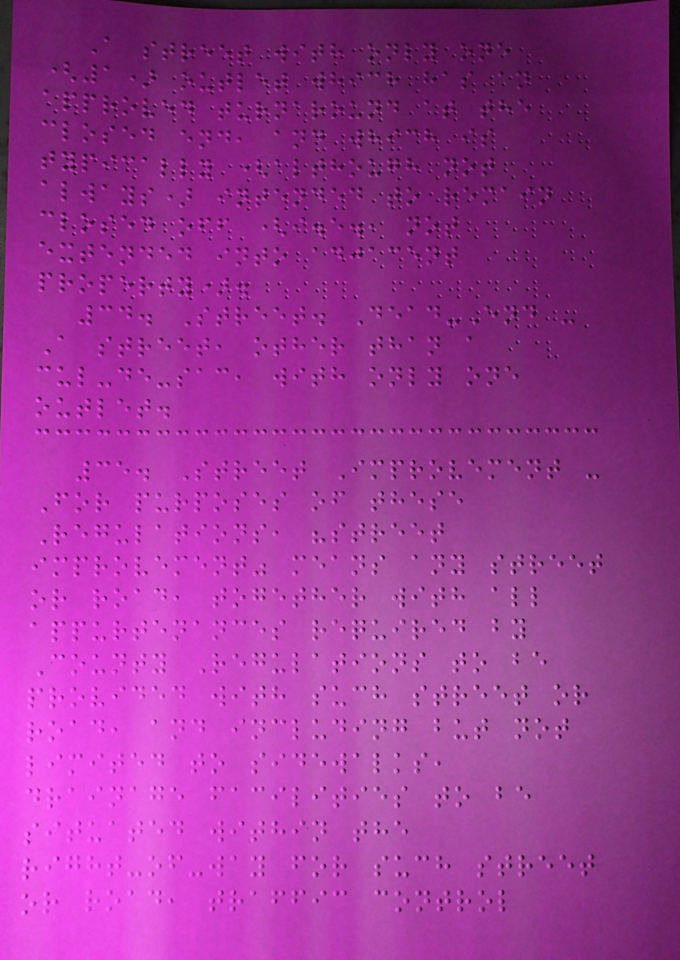A street with only one
(1) outlet which has an
approved turnaround at the
closed end, and which is
typically (although not
always) intended to remain
closed off (i.e., not
extended into adjacent
property).
34. Street. Dead-End -
A street, other than a
cul-de-sac, with only one
outlet.
35. Street Improvement -
For purposes of these
Regulations, "street
improvement" means any street
or road, together with all
appurtenances required by
County Regulations to be
provided with such street or
road, and including but not
limited to sidewalks,
drainage facilities to be
situated within the
right-of-way for such street
or road, traffic control
